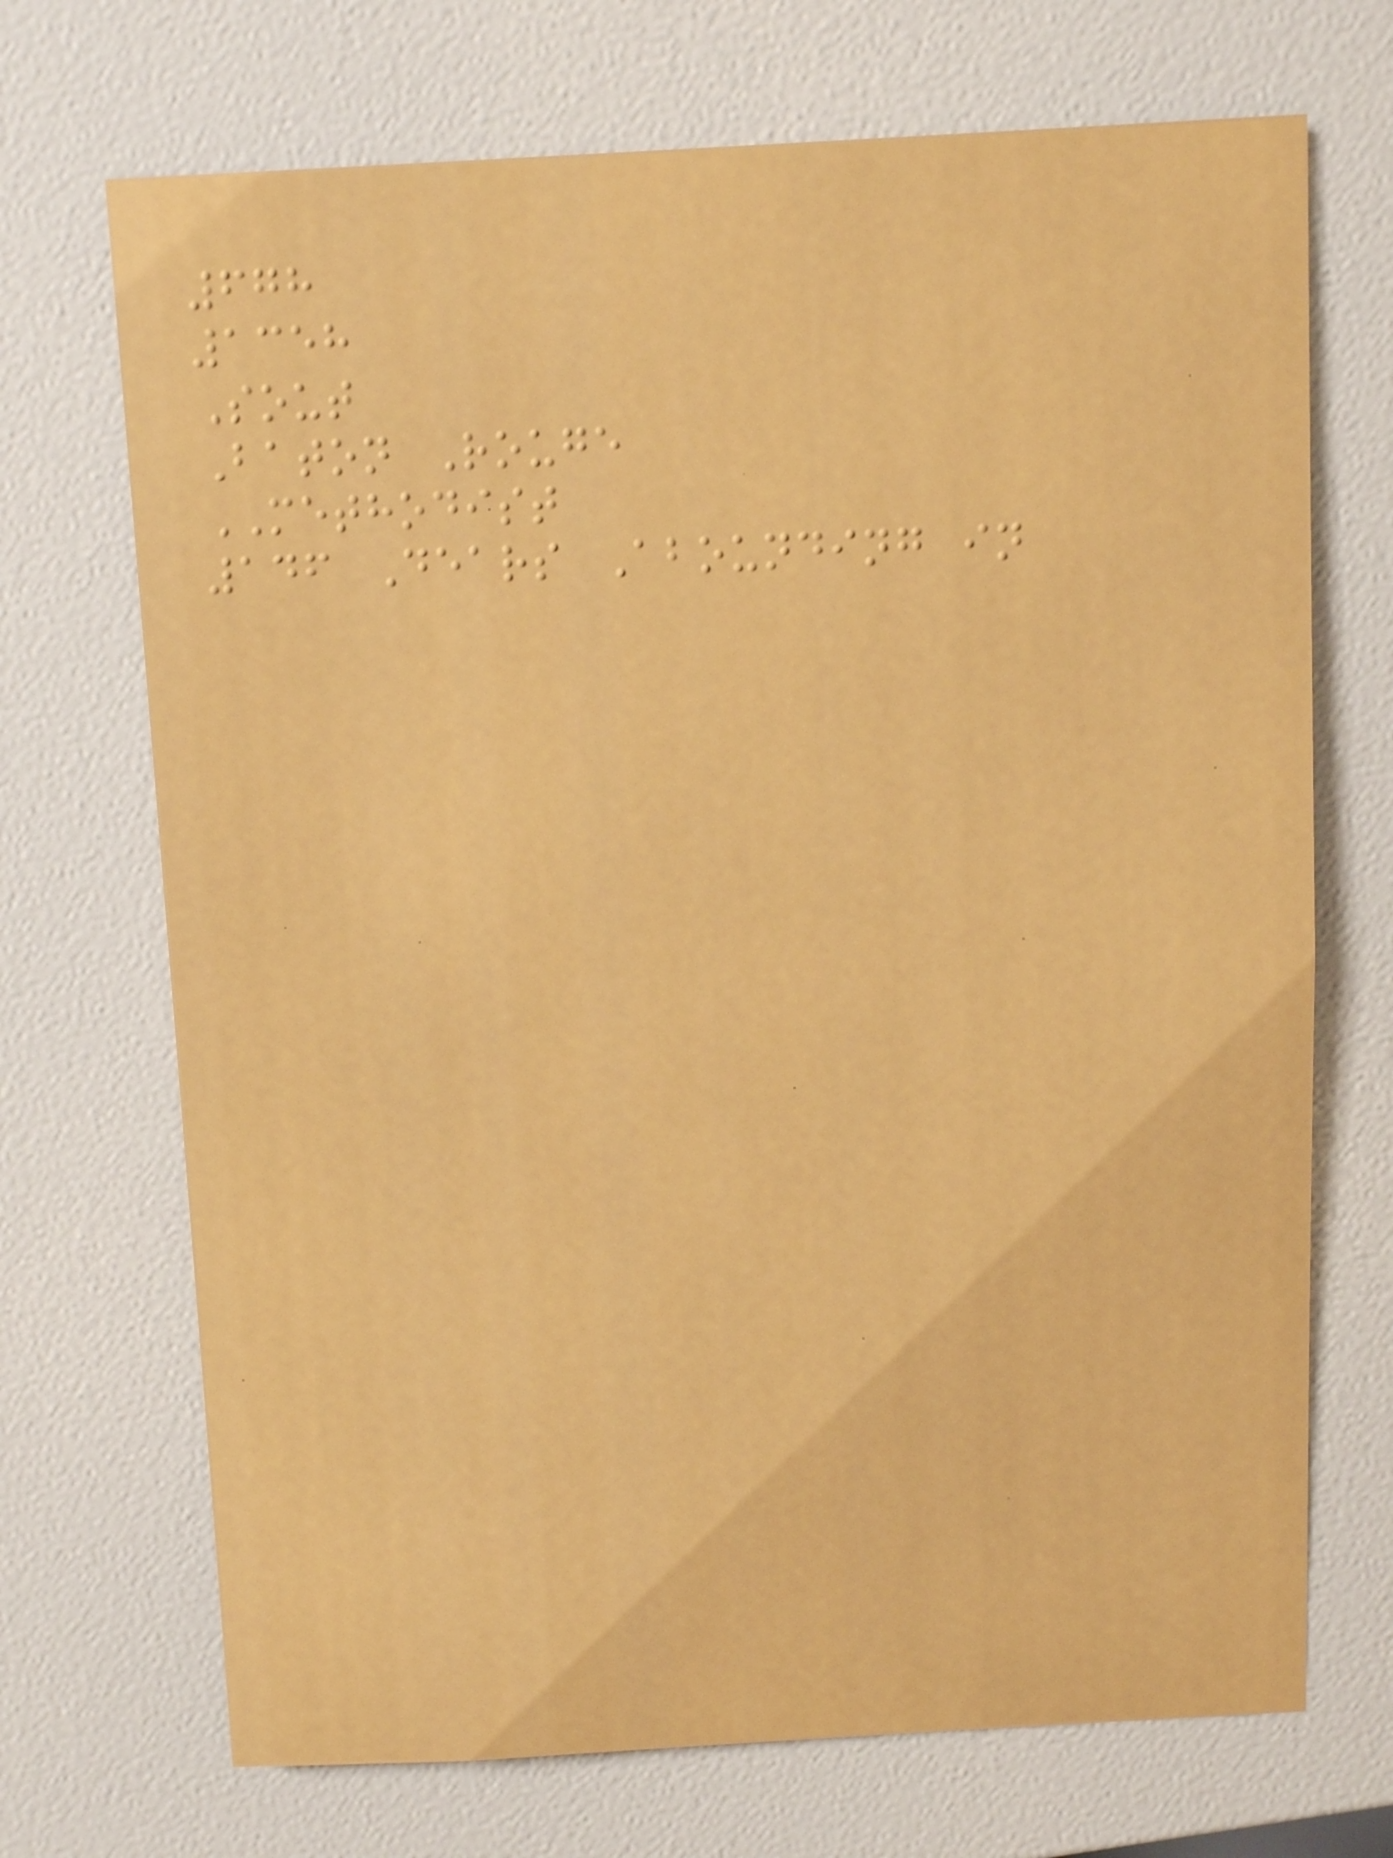678
1358
Sout
Baton Rouge
METHODIST
146 Dears Abounding in
